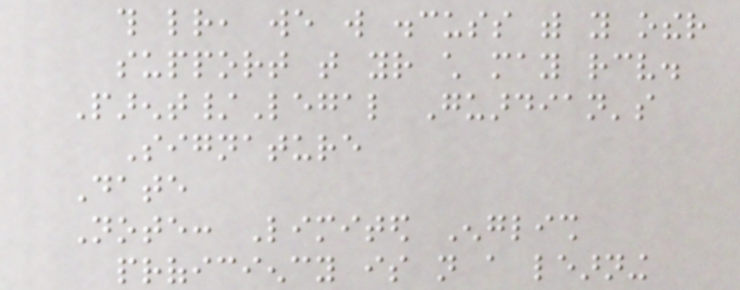this letter, we will discuss with you other
support that your child may receive.
Parent/Legal Guardian's
Signature
Date
Note: Limited English
proficiency is not a learning
